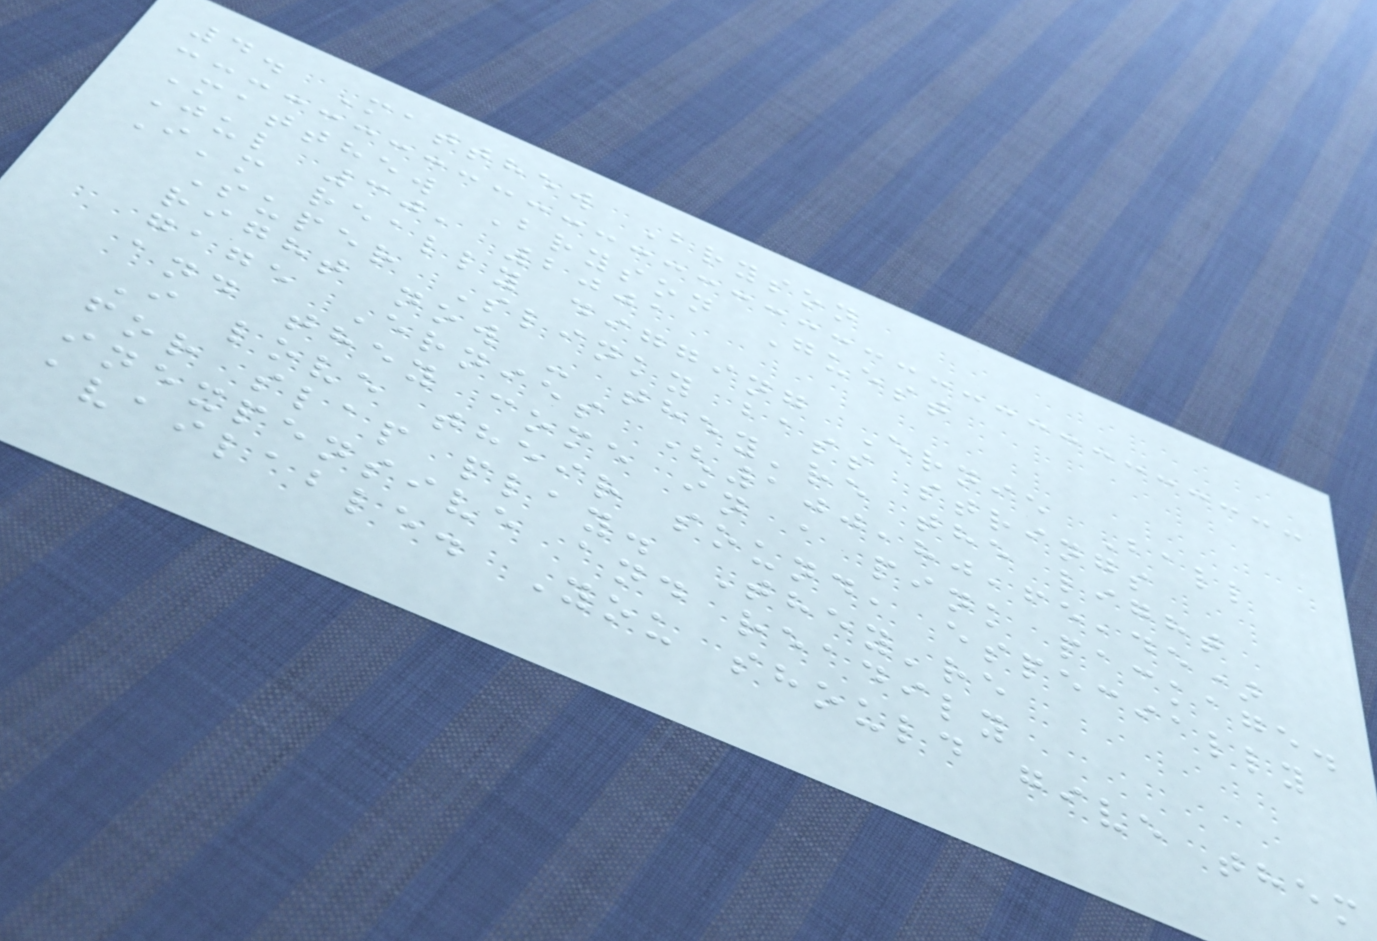4. Matthew Bryson
Matthew Bryson Guest
Jul 30, 2001
I'm really digging Ernie Ball
Super Slinky bass strings
right now - they're the light
gage Ernies (100,80,65,45)
and they come in a pink package.
I love their sound, especially
for slap play. They're
inexpensive and readily
available. You should give them
